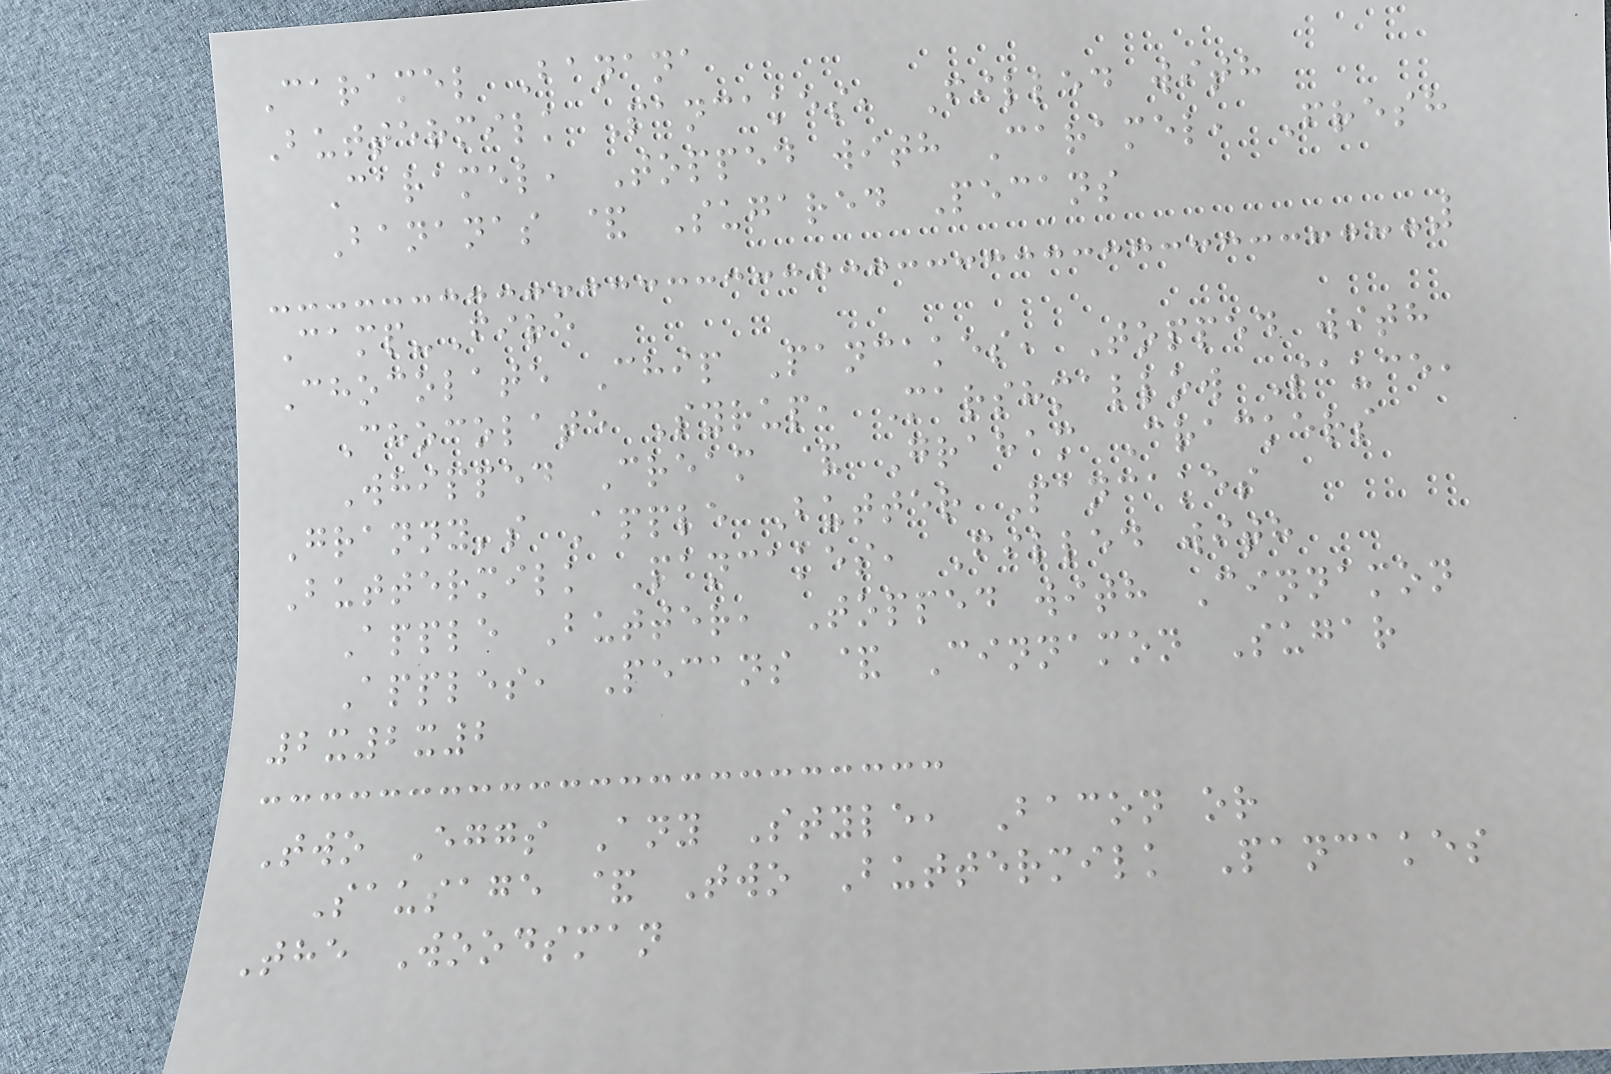Caramel Banana
Buttermilk Pancakes, Filled with
Caramel, Topped with Caramel, Fresh
Bananas & Sugared Pecans
Camp-Fire
Chocolate Chip Pancakes, Topped with
Chocolate Syrup, Marshmallow Sauce,
Whipped Cream & Graham Crackers
Granny's Apple Butter Pancakes
Buttermilk Pancakes, Filled with
Apple Butter, Topped with Cinnamon
Apples, Pecans & Cinnamon Sugar
2x2x2
Two Eggs Any Style, Bacon or
Sausage & Two Buttermilk Pancakes
The Woodsman
